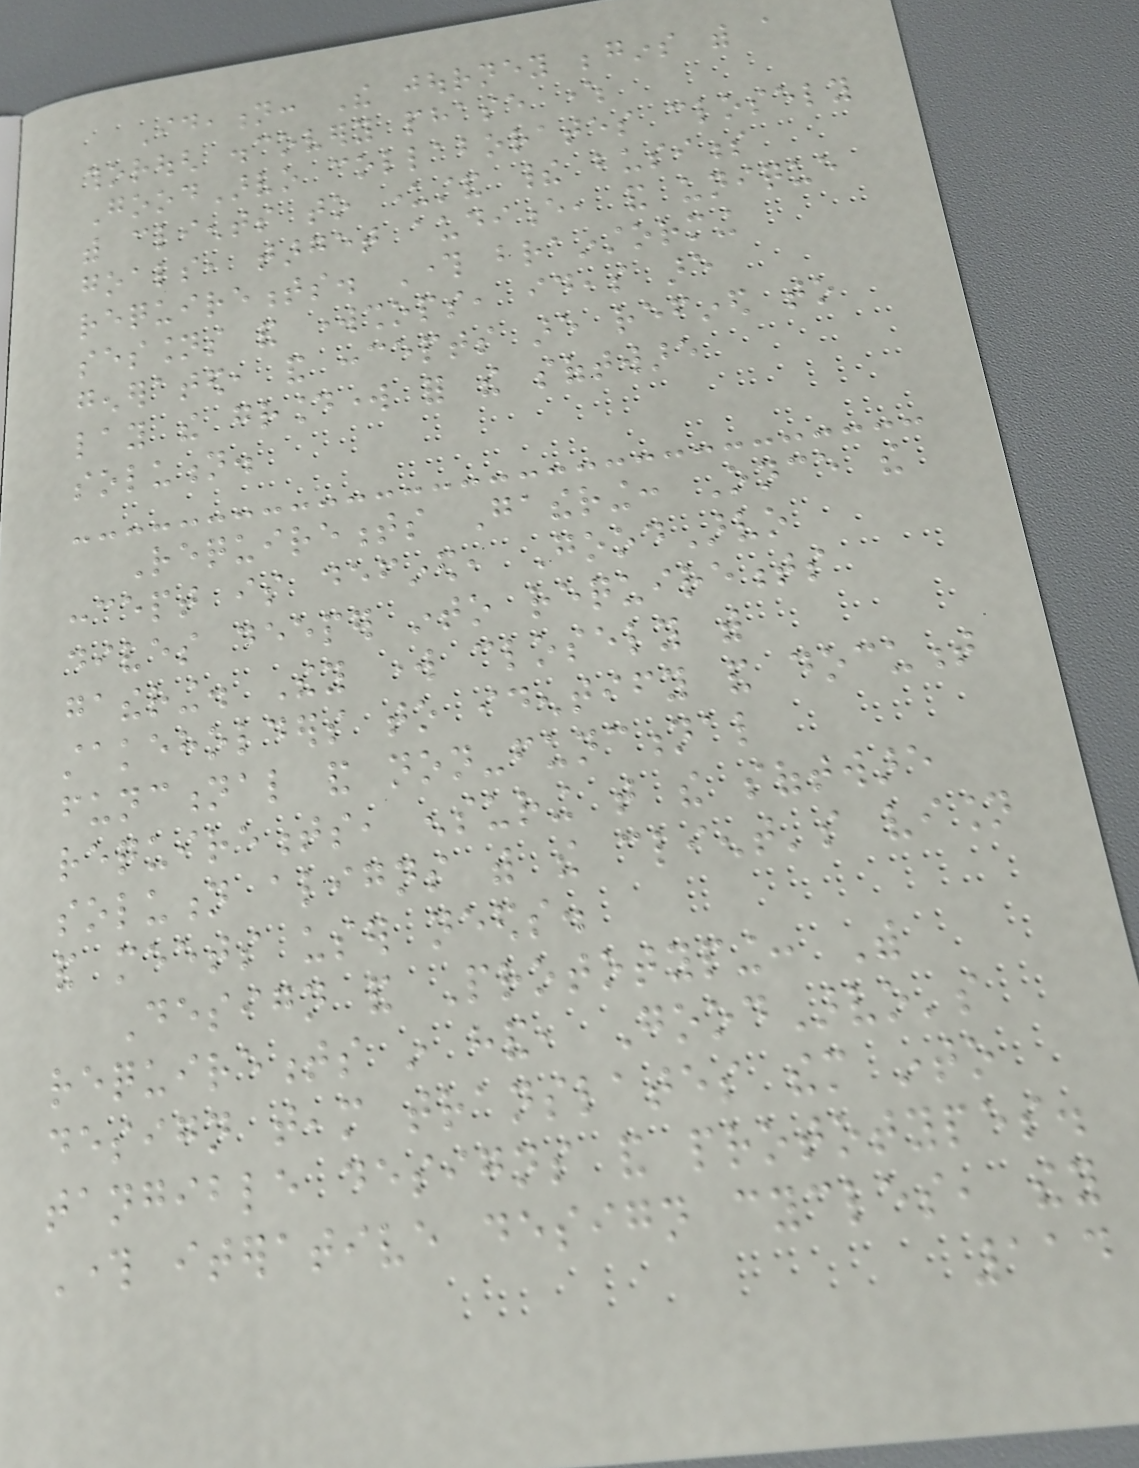Ideation: The journey begins with a
thorough discovery phase where
GoodArvo collaborates closely
with clients to understand their business
goals, target audience, and unique
requirements. Through brainstorming
sessions and workshops, ideas are
generated, and concepts are refined to
lay the groundwork for the software
solution.
Requirements Gathering: Once the
concept is defined, GoodArvo
dives deeper into requirements
gathering. They work closely with
stakeholders to identify and document
functional and non-functional
requirements, ensuring that the software
solution aligns with the client's vision
and meets user needs.
Design and Prototyping: With
requirements in hand, GoodArvo's
design team translates them into
tangible designs and prototypes.
Through iterative design cycles, they
114
